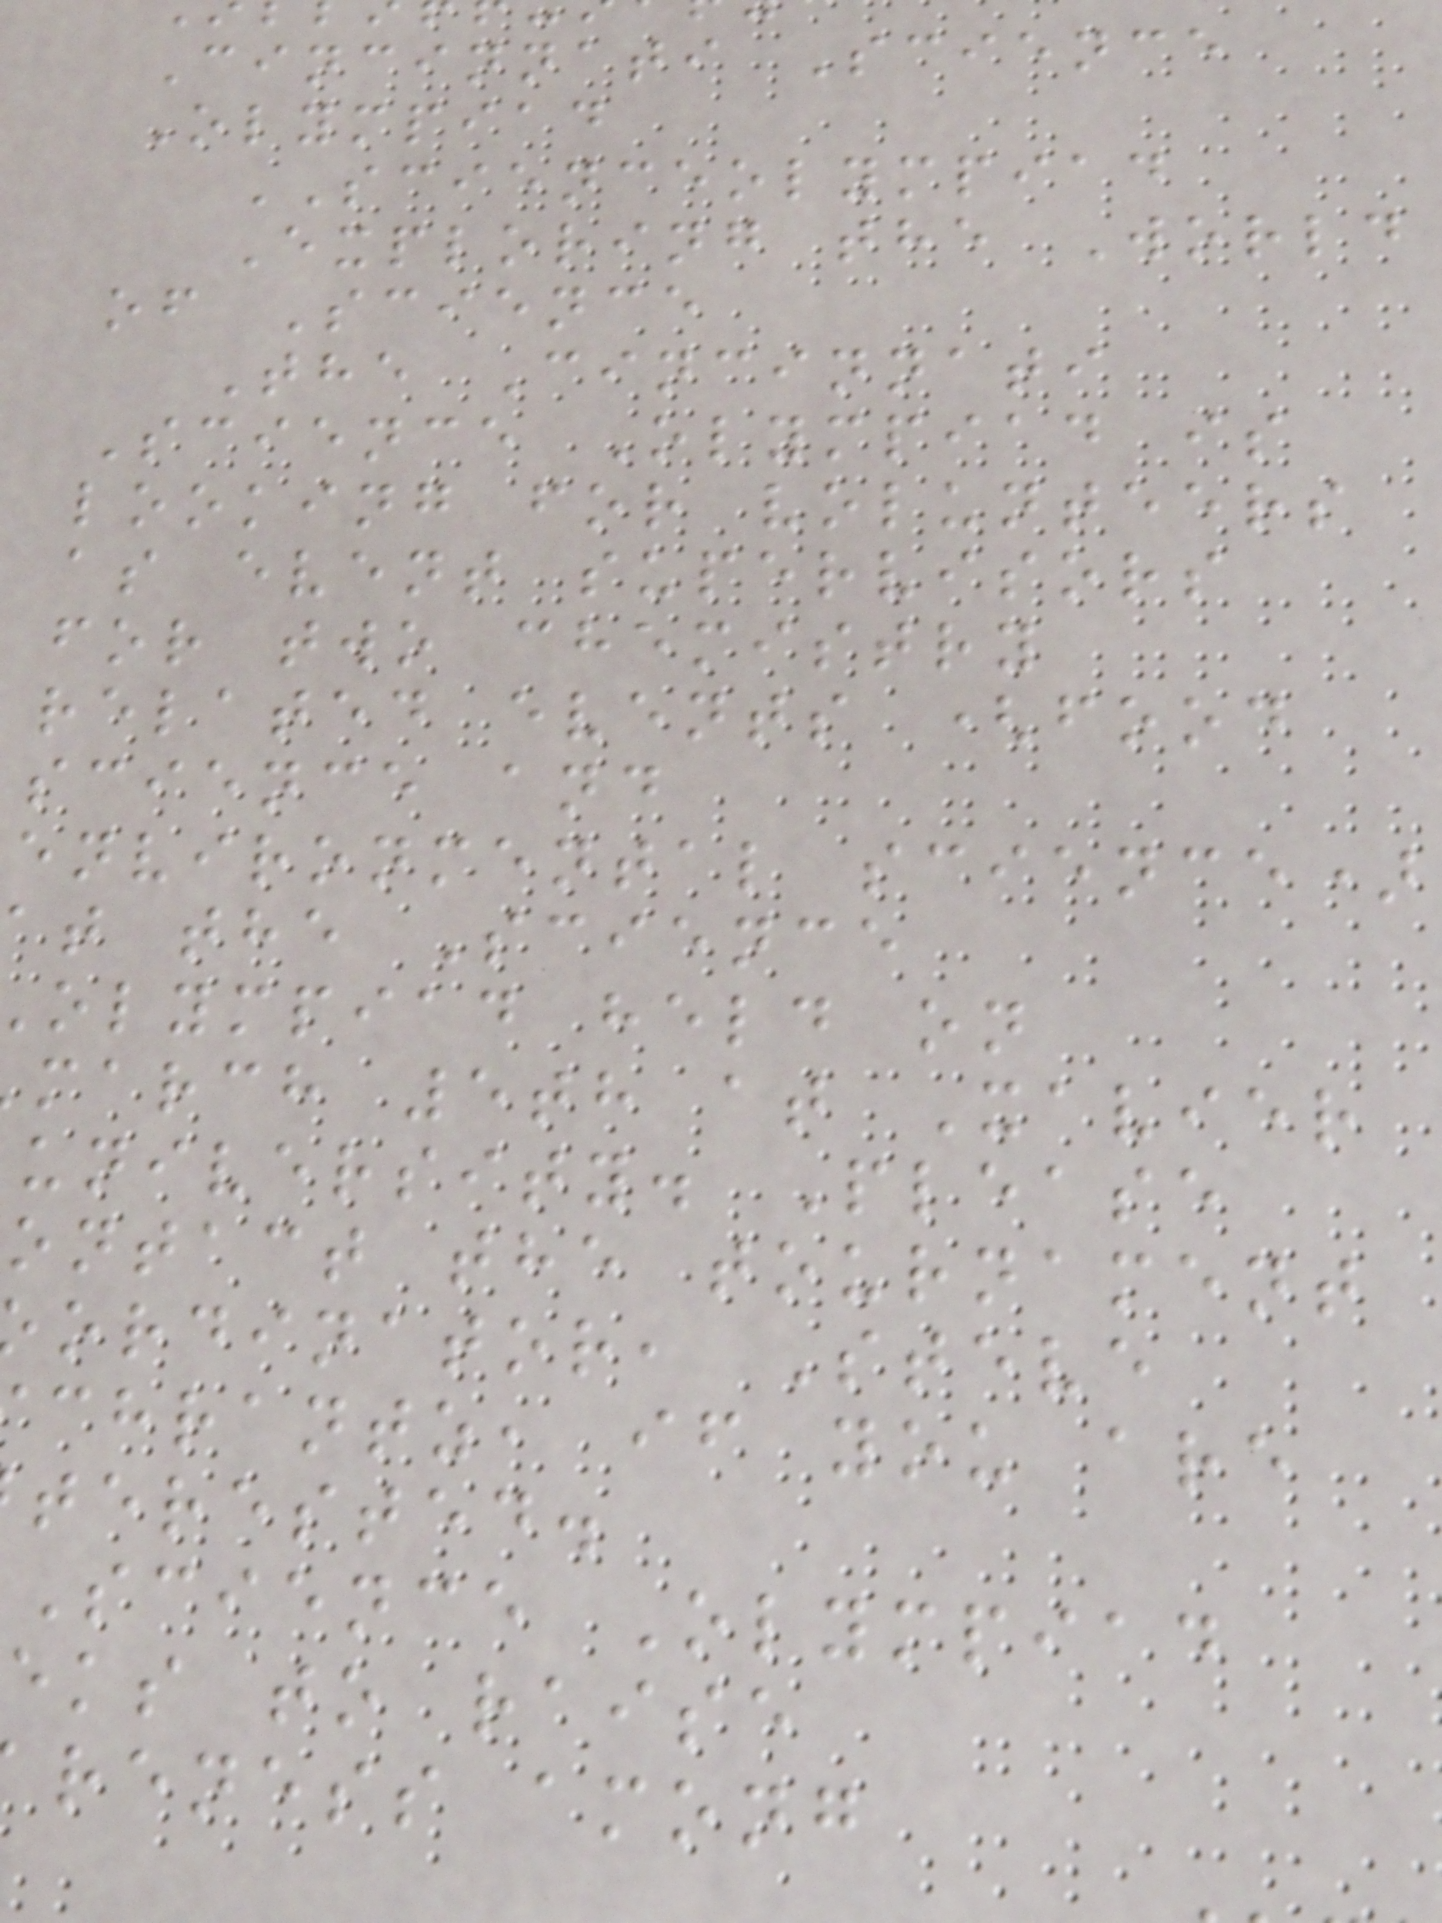Cincinnati Science
Olympiad
SCIENCEOLYMPIAD
Exploring the World
of Science
The Cincinnati
Science Olympiad is
looking for volunteers
as event supervisors
for two chemistry
related events (food
science and
environmental science)
at the Science
olympiad held on
march 5th at Xavier
university. Please
ontact the tournament
ordinator, Steve
chrantz, if you are
terested.
Science Olympiad
eks to raise
reness among
